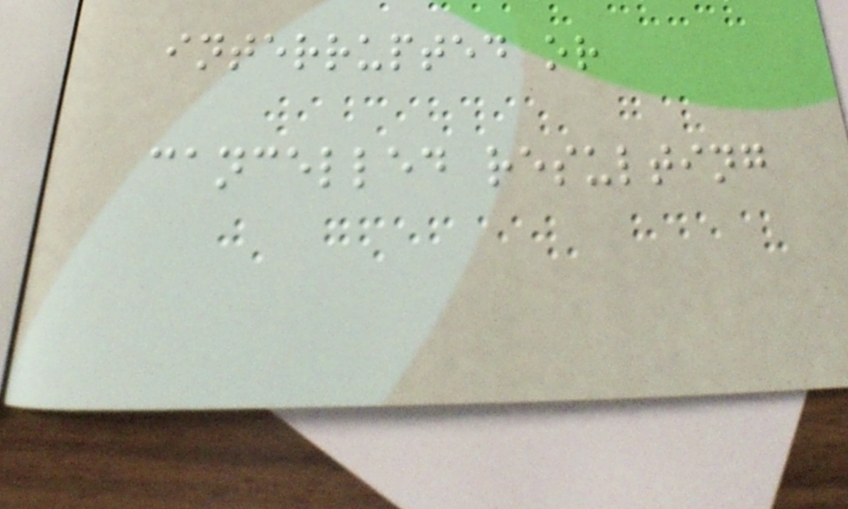interrupted or
cancelled resulting
